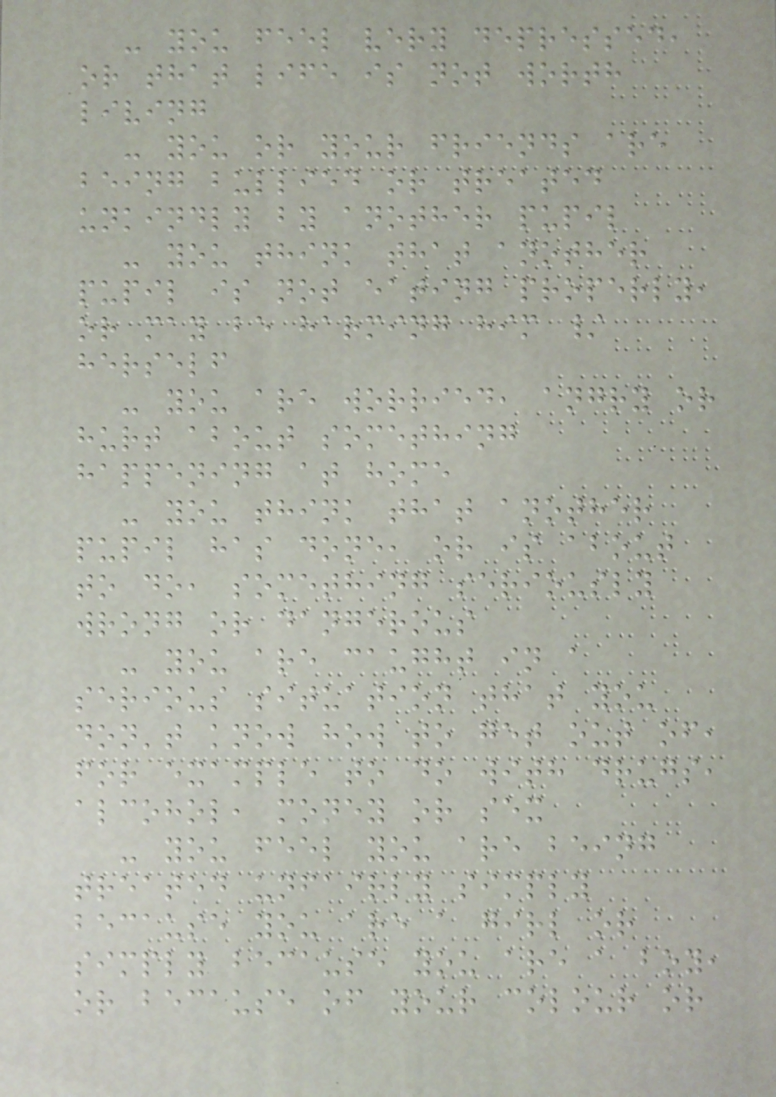- you feel very depressed,
or that life is not worth
living
- you or your friends are
being bullied or treated
unkindly by another pupil
- you think that another
pupil is not eating properly,
or may be harming him /
herself
- you are worried, angry or
hurt about something
happening at home
- you think that another
pupil has done, or is about
to do, something seriously
wrong or dangerous
- you are caught in a
serious situation that you
don't know how to get out of,
for example to do with drugs,
alcohol, money or sex
- you feel you are being
treated unfairly simply
because you are a girl or
simply because you are a boy,
or because of your colour or
